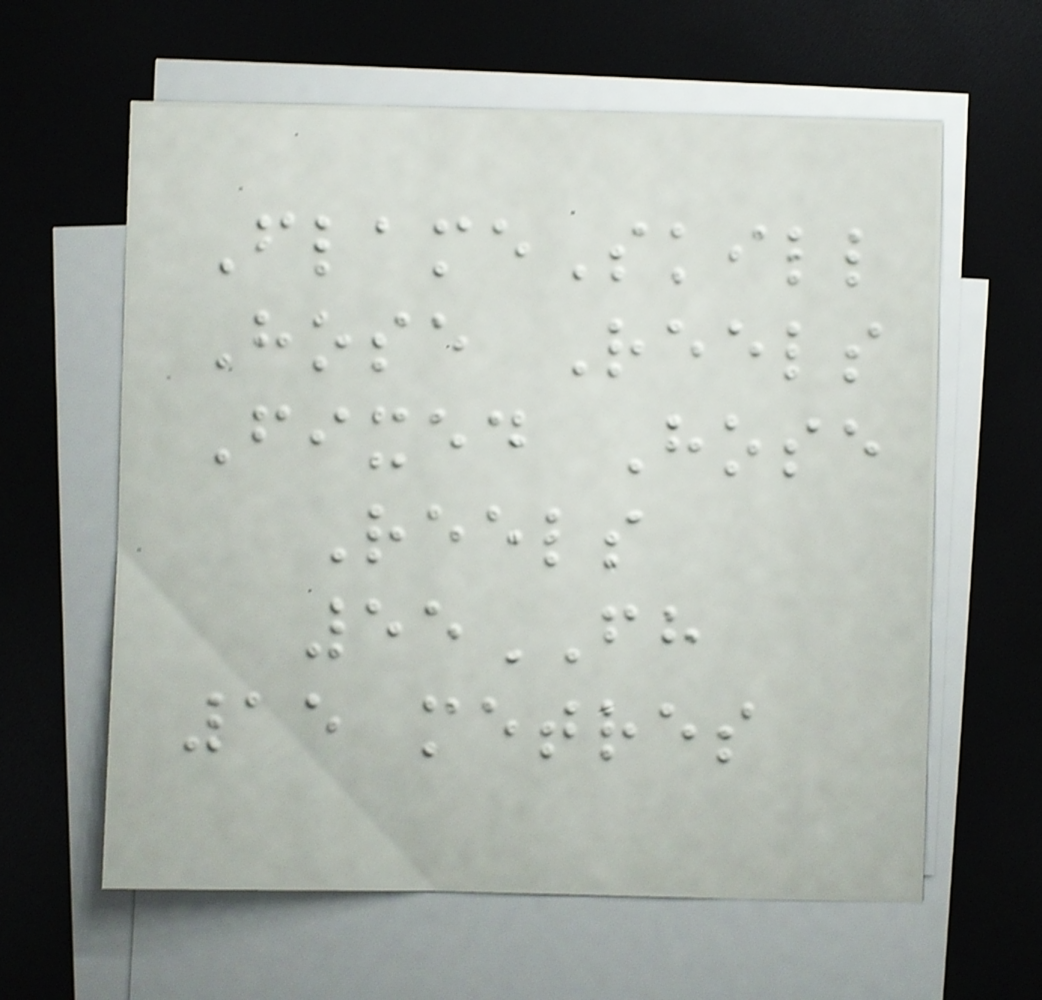FlameSkill
Hose Reels
Fixed Hose
Reels
55FH
15 metres
